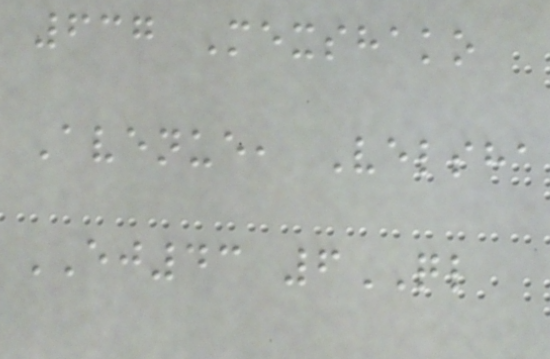637 Mexshako
Avenue, Velsha
EJ43 6QL
